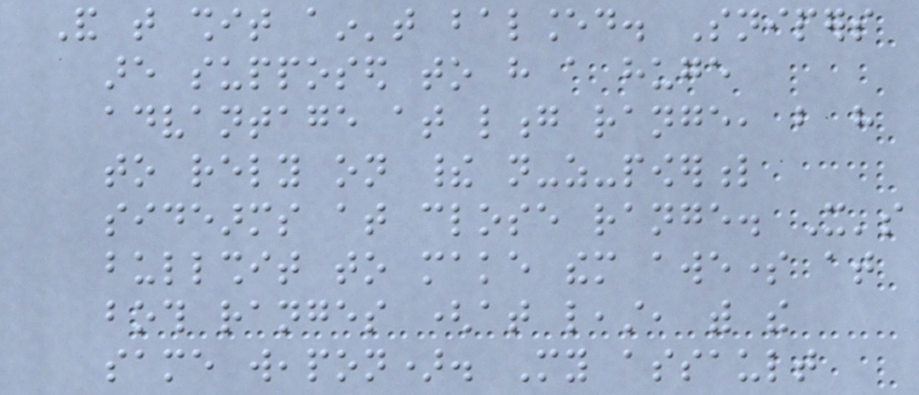And that shit ain't balanced. Snipers
are supposed to have a huge
advantage at long range, but have
to rely on their not-as-powerful
sidearms at close range. It's
bullshit to make them awesome at
both ranges (at least, with the
same weapon). My assault
